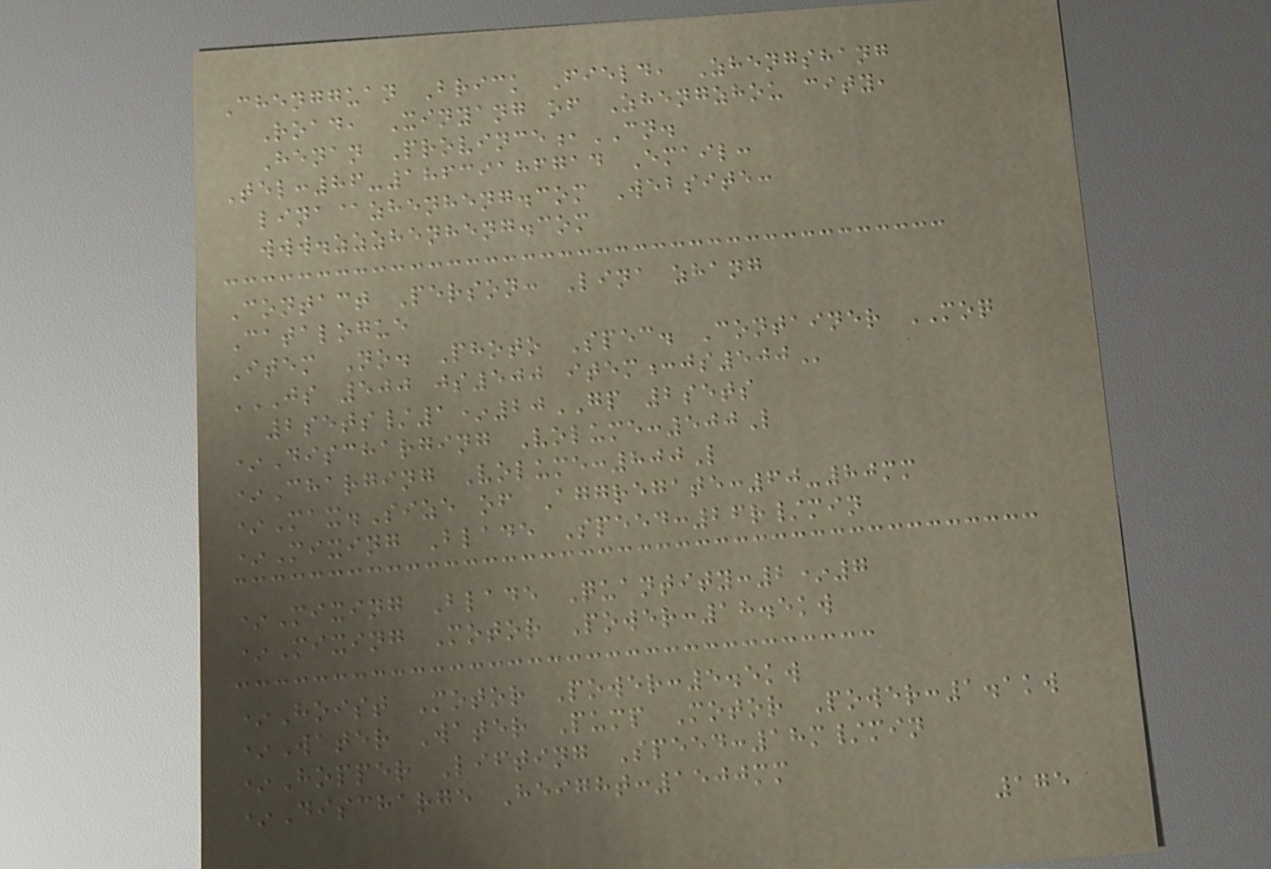Chengguan Brick Field, Zhengshang
Road, Xinyang of Zhengzhou city,
Henan Province,CN.
Tel:86-18639186714 Email:
lina@zhenheng.com Website:
www.zzzhenheng.com
Contact Person: Lina zhang
Catalogue
Item No. Photo Spec. Container MOQ
JS 500 JS500 ITEM:JS500
2sets/1*20GP 2sets
*Discharging Volume:500L
*Charging Volume:800L
*Max.Size of Aggregate:60-80mm
*Mixing Blade Speed:26r/min
*Mixing Blade Quantity:2*7
*Mixing Motor Power:18.5kw
*Hoist Motor Power:5.5kw
*Water Water Pump Motor Power:1.1kw
*Hopper Lifting Speed:18m/min
*Discharge Height:1500mm
175
